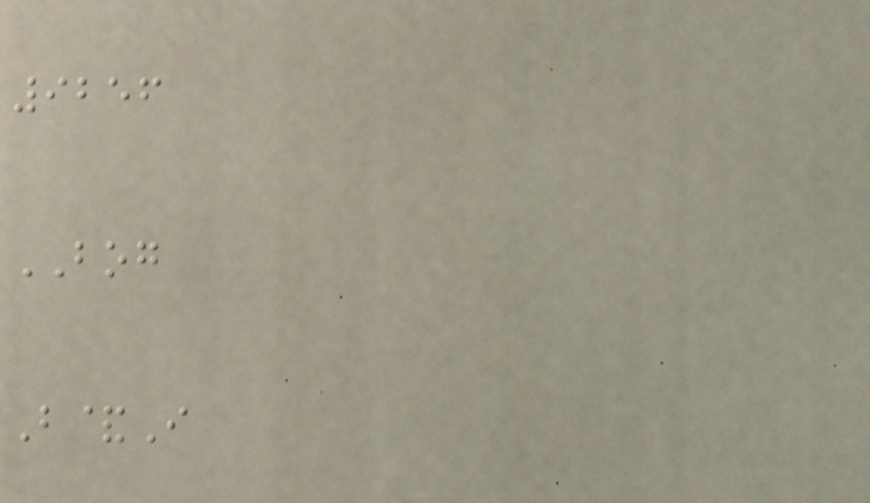9256
BOG
B&I
